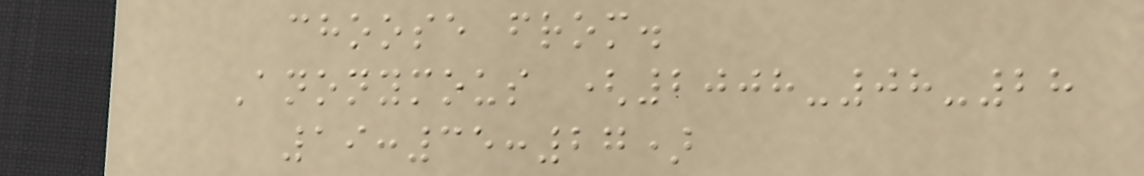choose from.
Anonymous (2008-08-28
19:35:27)
